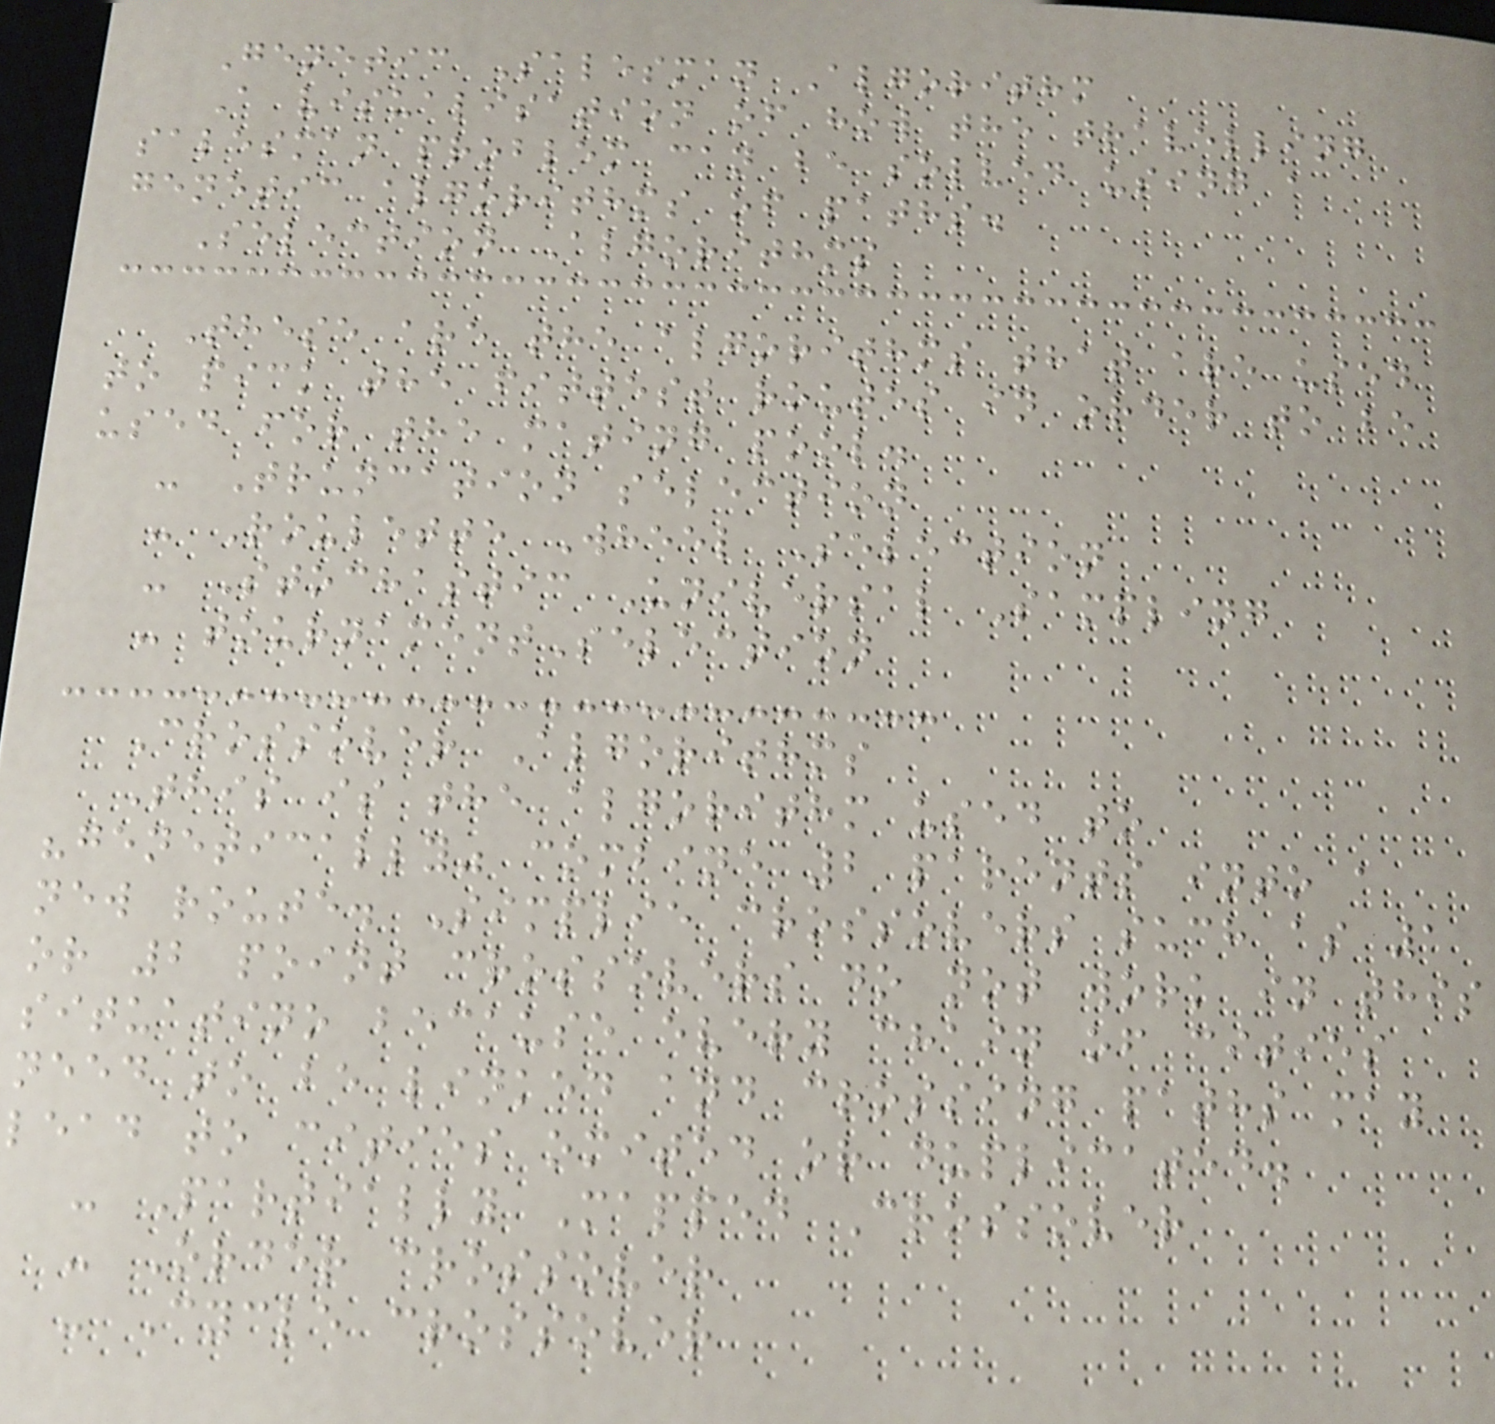Genetic Salesman Algorithm
A visualisation of how the travelling
salesman problem can be solved using a
genetic algorithms of paths.
Selection Algorithms
These are the algorithms that are used
to pick the fittest routes in order to be
used for the mating pool.
- Truncation selection
- Roulette Wheel Selection
- Stochastic Universal Sampling
- tournamentSelection
Crossover Algorithms
This is the algorithm used to
"genetically" combine 2 parents into a
new route. Simplie crossovers such as 1
or 2 point crossovers do not work in this
situatino because every chain of cities
need to be linked and crossing paths may
lead to cities omited or duplicated.
- Partially Mapped Crossover
- Order crossover
- Cycle crossover
